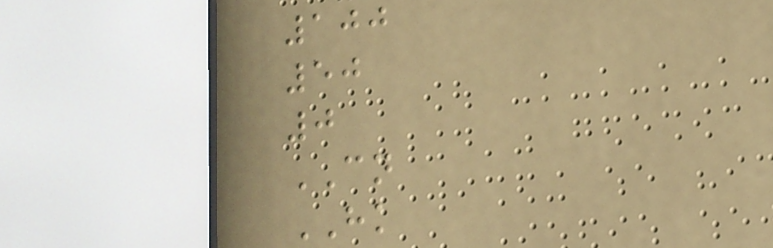100
50
0
CN
HK
